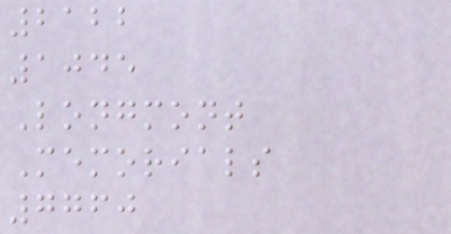2122
1045
Longmont
Memorials
7760
